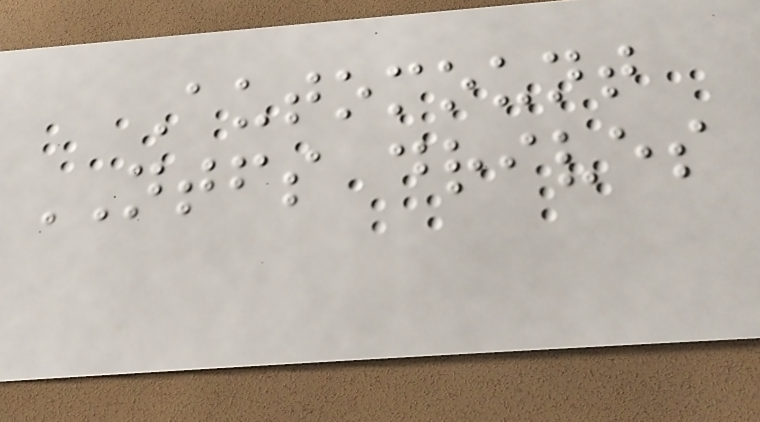Automount
NTFS drives
